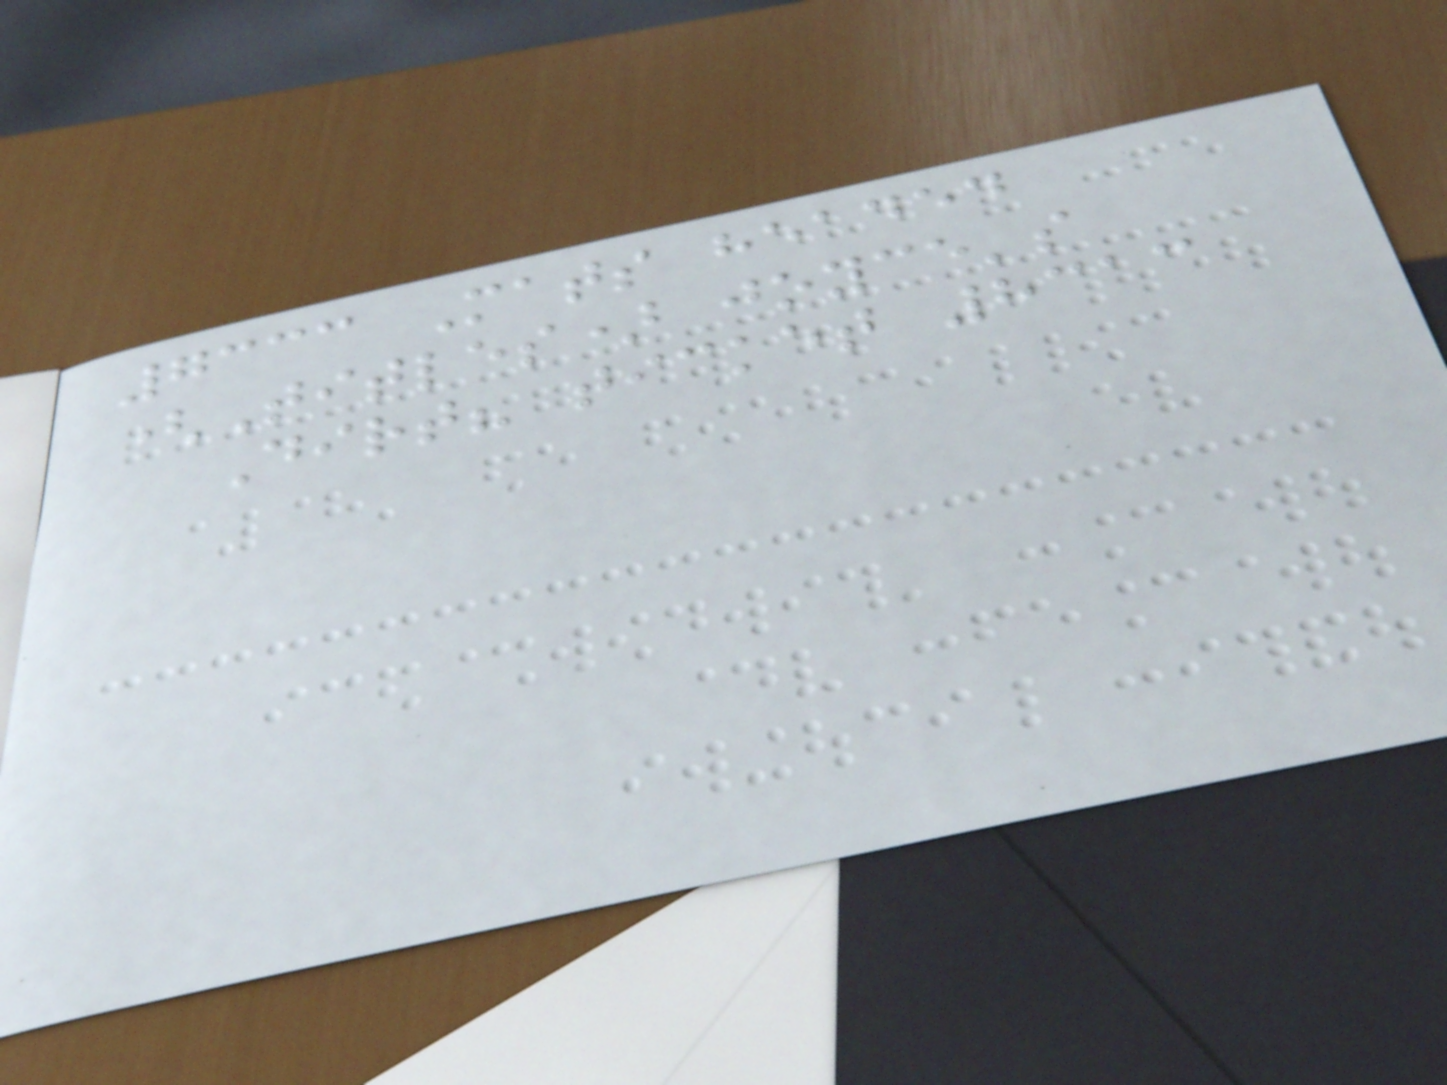7333 Mats headed
(Titles) joyce's
Dirt? ticket 8313
